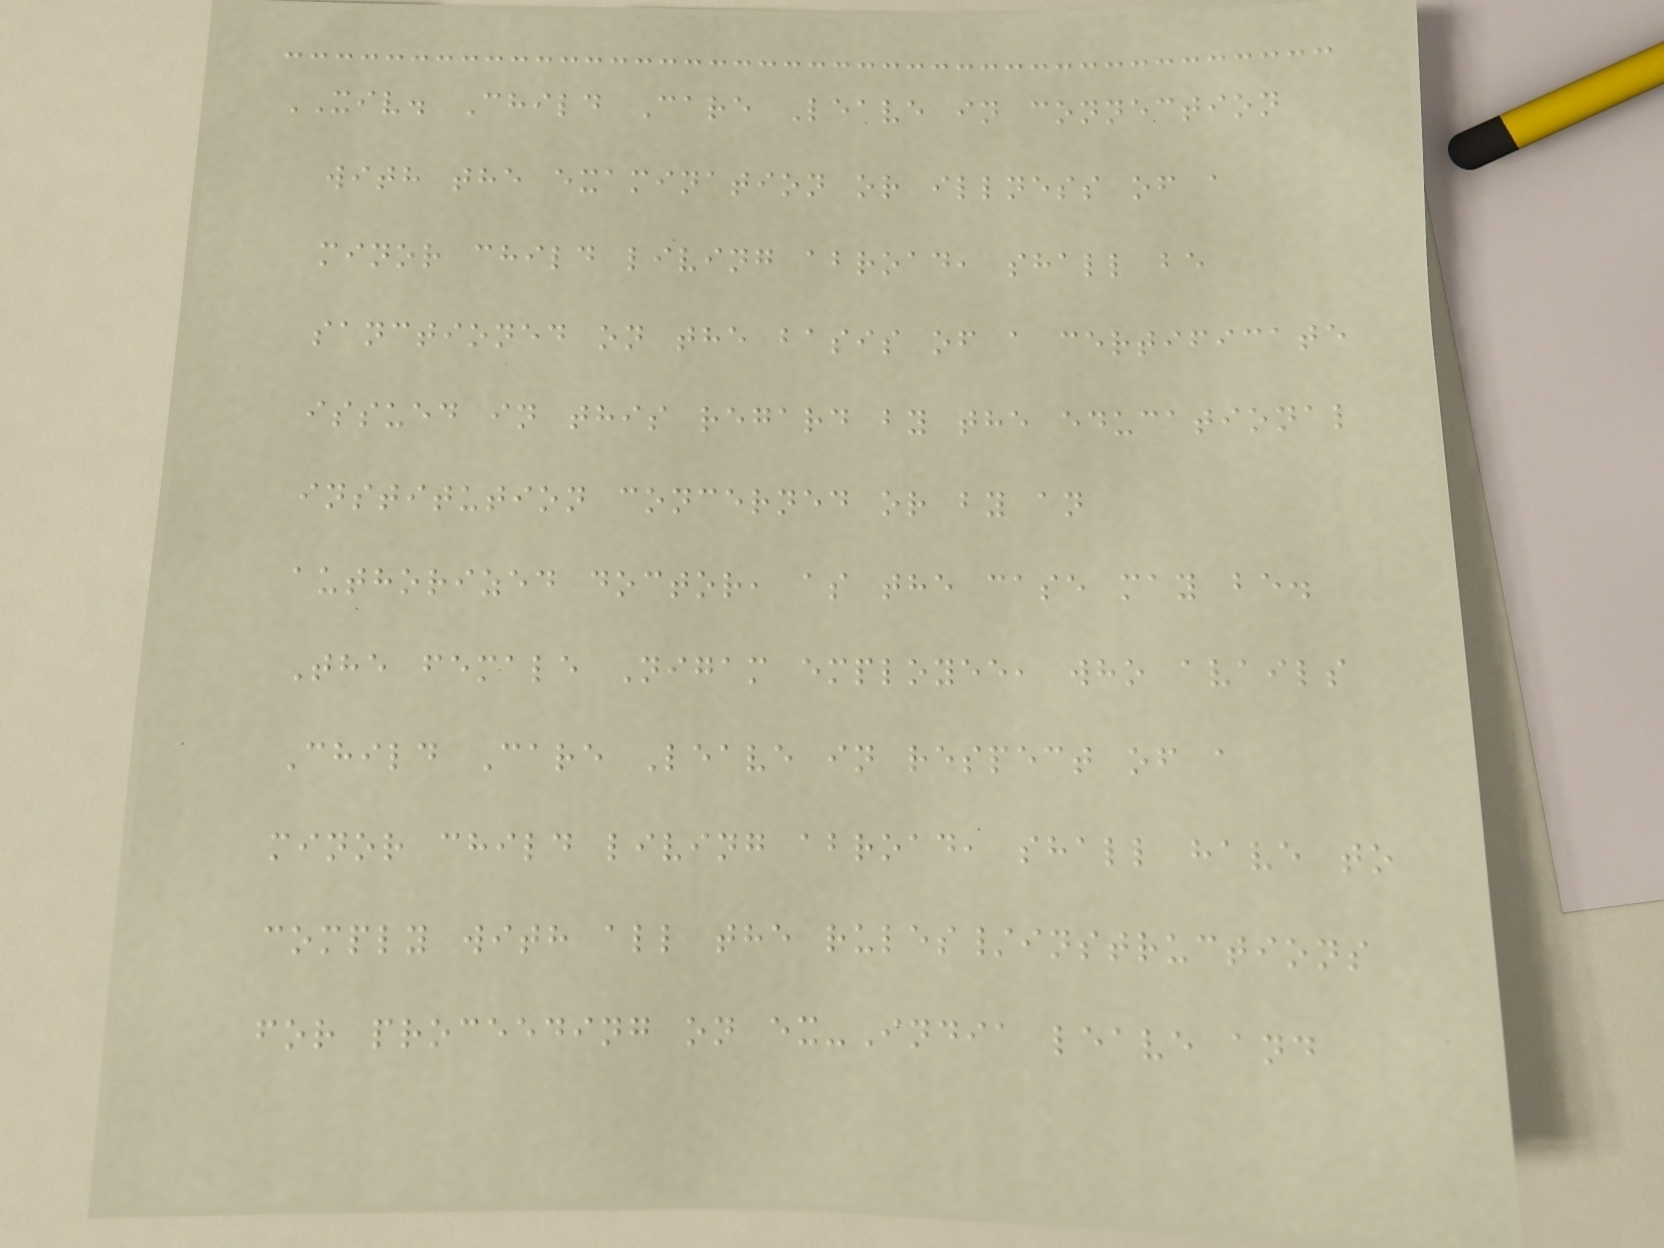XIV. Child Care Leave in connection
with the examination or illness of a
minor child living abroad, shall be
sanctioned on the basis of a certificate
issued in this regard by the educational
institution concerned or by an
authorized doctor, as the case may be.
The female Nigam employee, who avails
Child Care Leave in respect of a
minor child living abroad, shall have to
comply with all the rules/instructions
for proceeding on ex-India leave and
